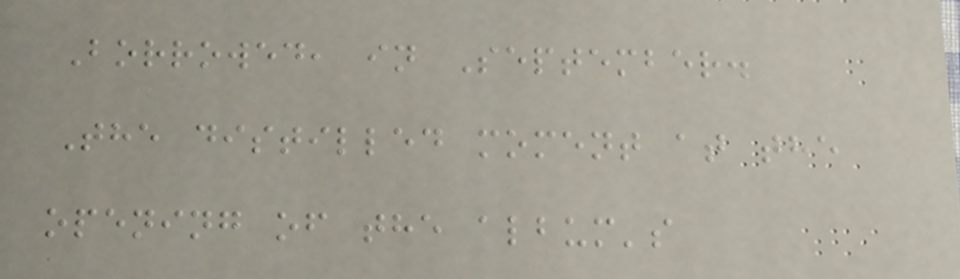Borrowed, in September.
The distilled moment at the
opening of the album's
